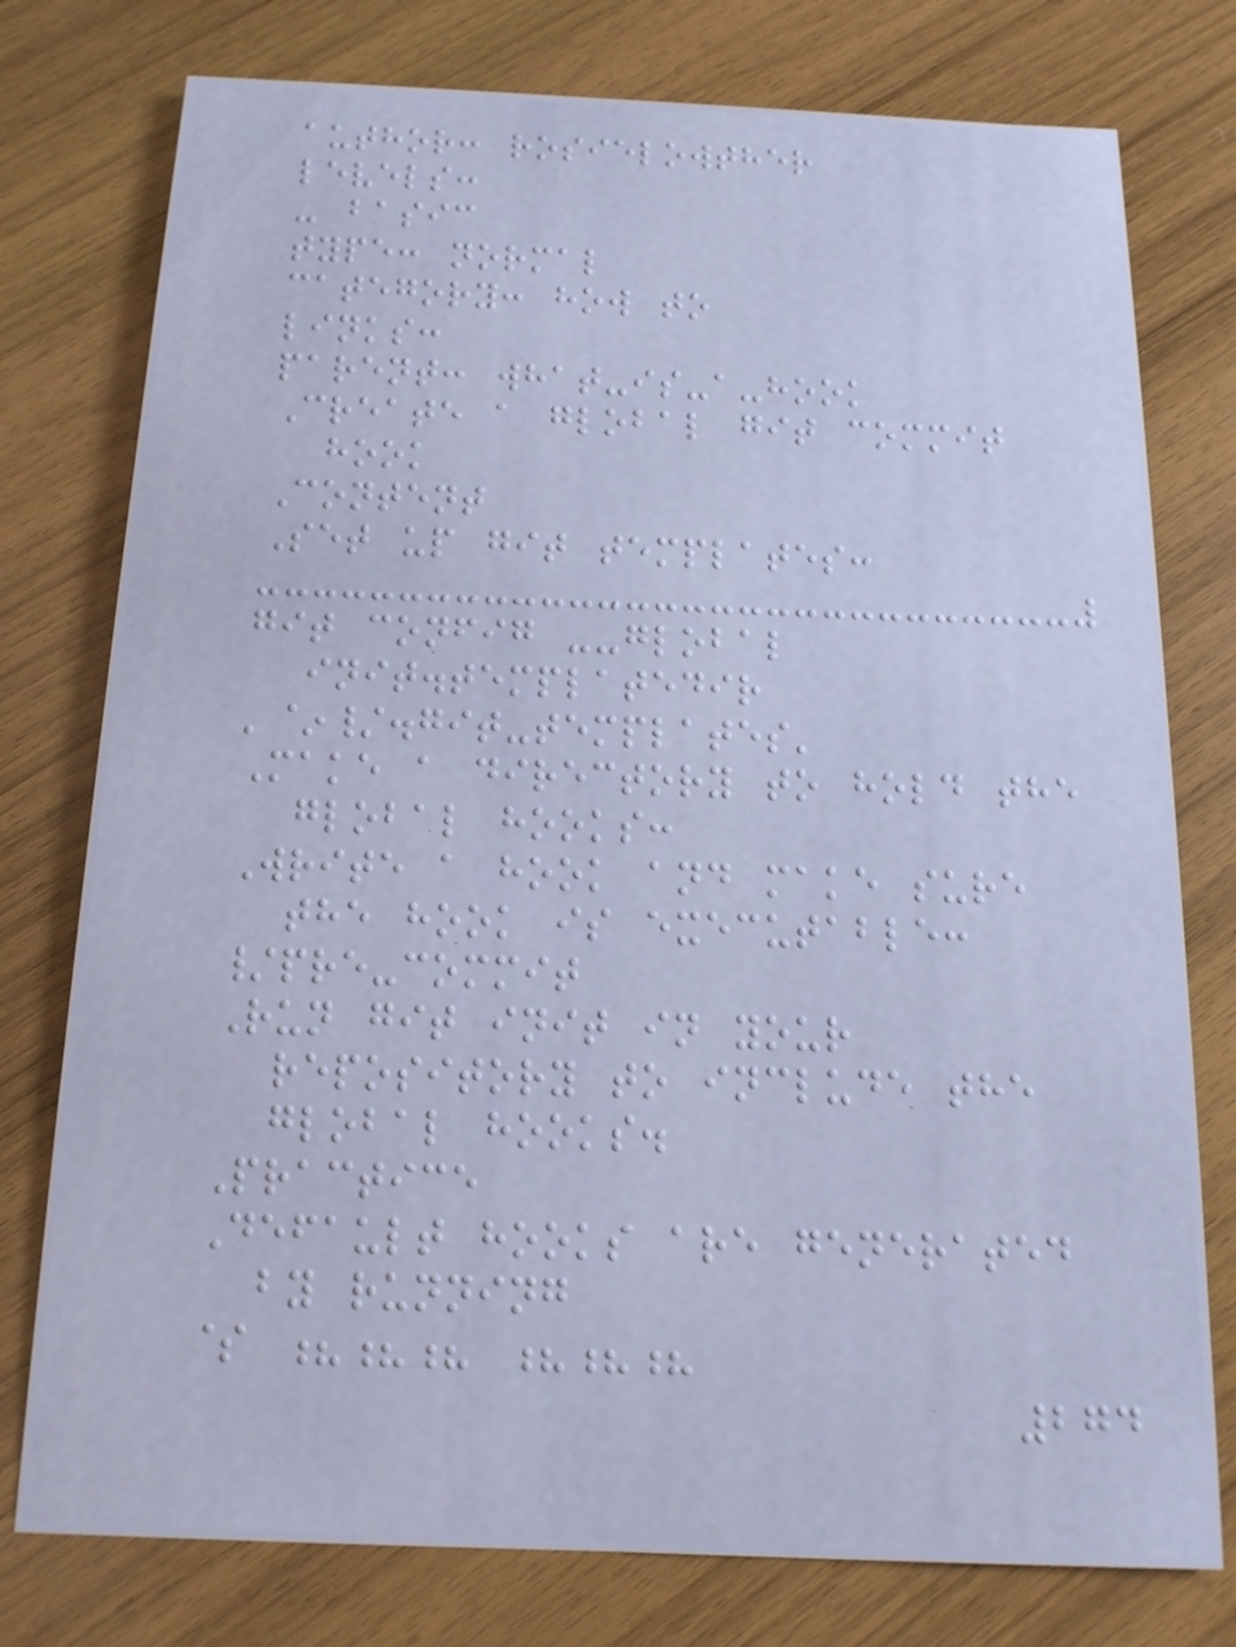author: rosielowther
levels:
- basic
type: normal
category: how to
links:
parent: what-is-a-hook
Create a global git commit
hook
Content
Set up git templates:
git config --global
init.templatedir
'~/.git-templates'
Make a directory to hold the
global hooks:
Write a hook and make sure
the hook is executable:
/pre-commit
Run git init in your
repository to include the
global hooks.
Practice
Default hooks are generated
by running
$ ??? ???
274
